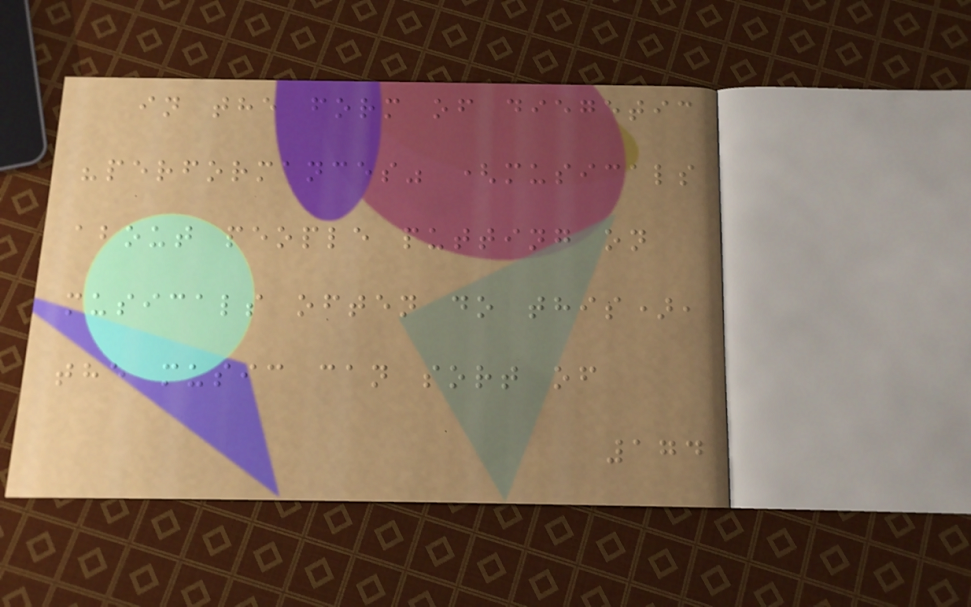in the form of diegetic
"performances" (musicals
about people putting on
musicals often do this),
the music can sort of
174
